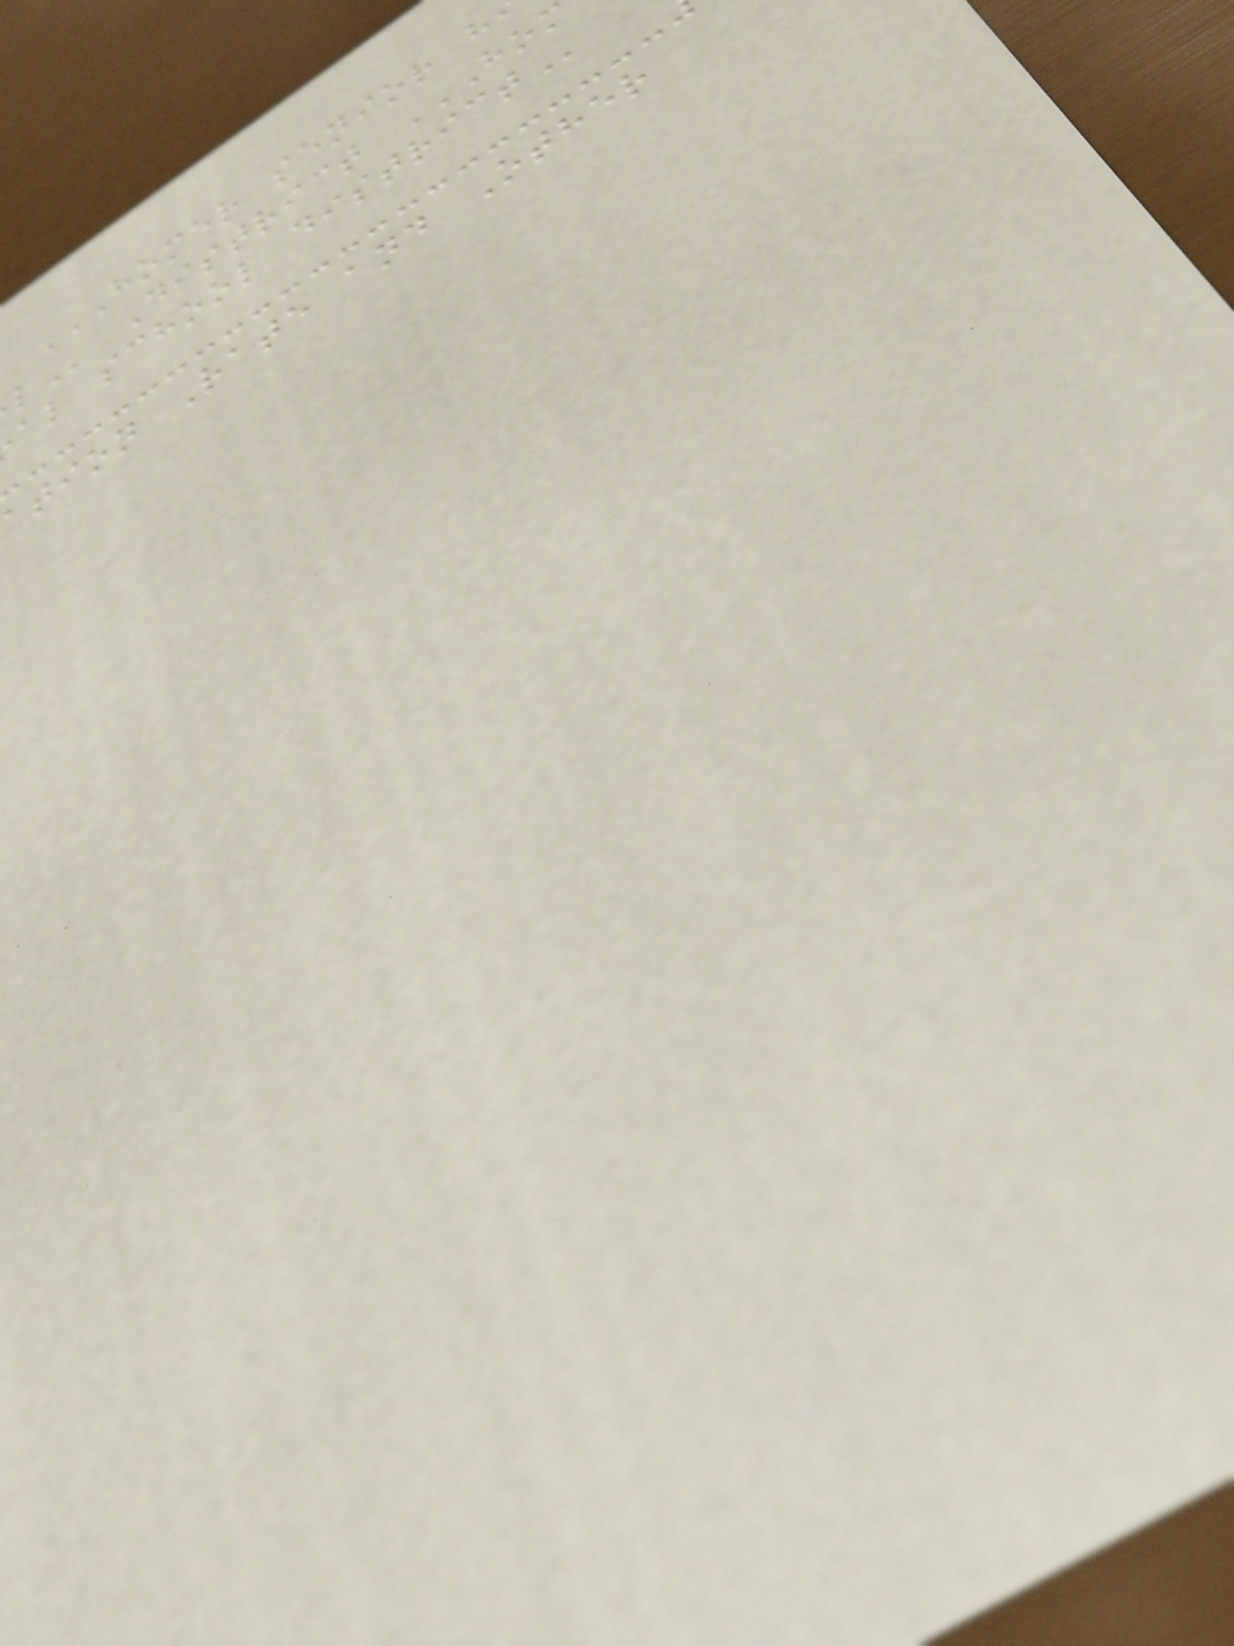District
al school
ation Rate and Other
